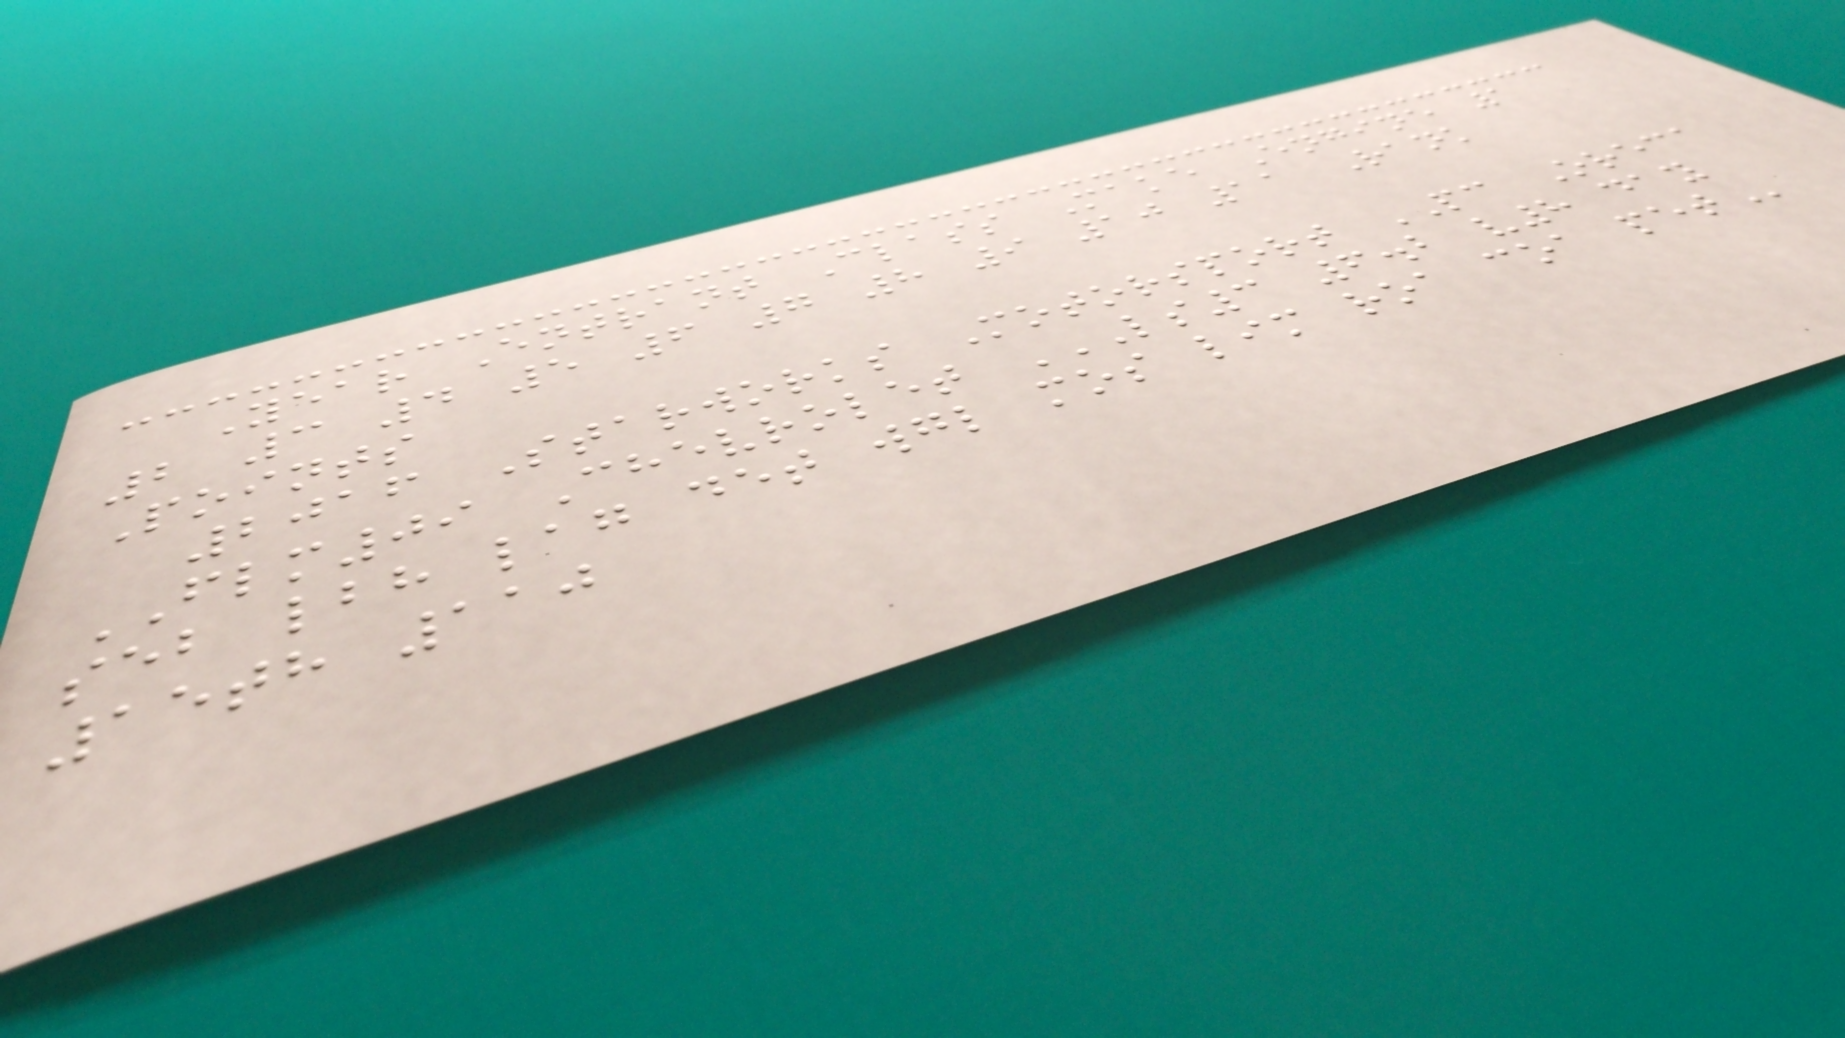Year Entrant Class Make Engine 1
2 3 4 5 6 7 8 9 10 11 Rank
Points
2016 Starworks Motorsport PC Oreca
FLM09 Chevrolet LS3 6.2 V8 DAY
SEB LBH LAG DET WGL MOS LIM ROA COA PET
15th 110
